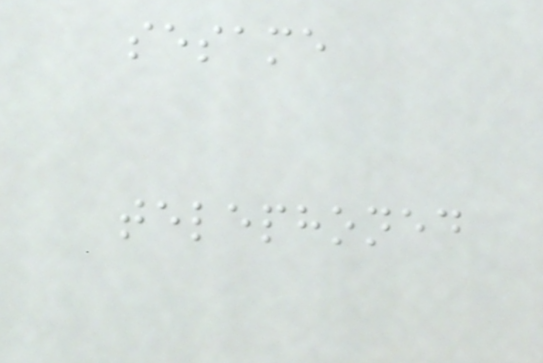sesame
telephoned
